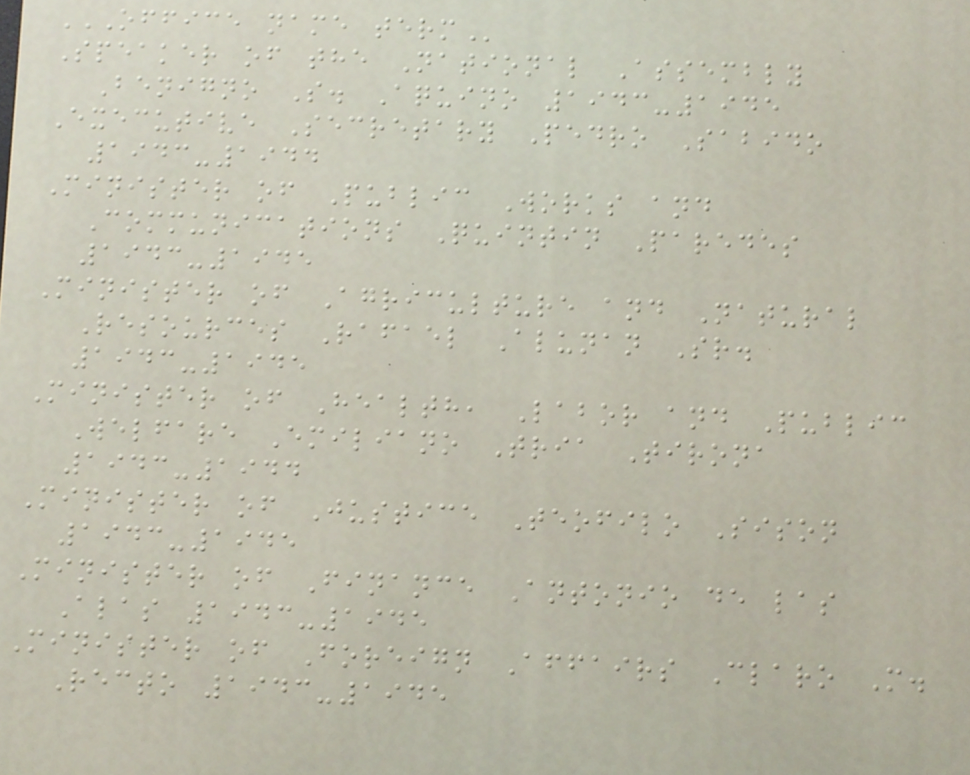OFFICE NAME TERM
Speaker of the National Assembly
Benigno S. Aquino 1943-1945
Executive Secretary Pedro Sabido
1943-1944
Minister of Public Works and
Communications Quintin Paredes
1943-1945
Minister of Agriculture and Natural
Resources Rafael Alunan Sr.
1943-1945
Minister of Health, Labor and Public
Welfare Emiliano Tria Tirona
1943-1944
Minister of Justice Teofilo Sison
1943-1945
Minister of Finance Antonio de las
Alas 1943-1945
Minister of Foreign Affairs Claro M.
Recto 1943-1945
